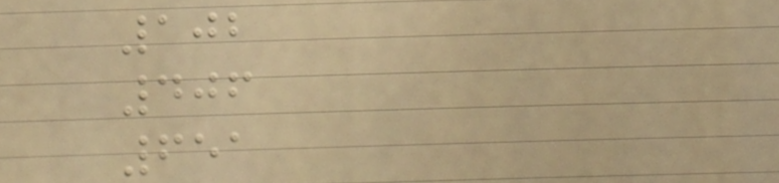102
406
651
